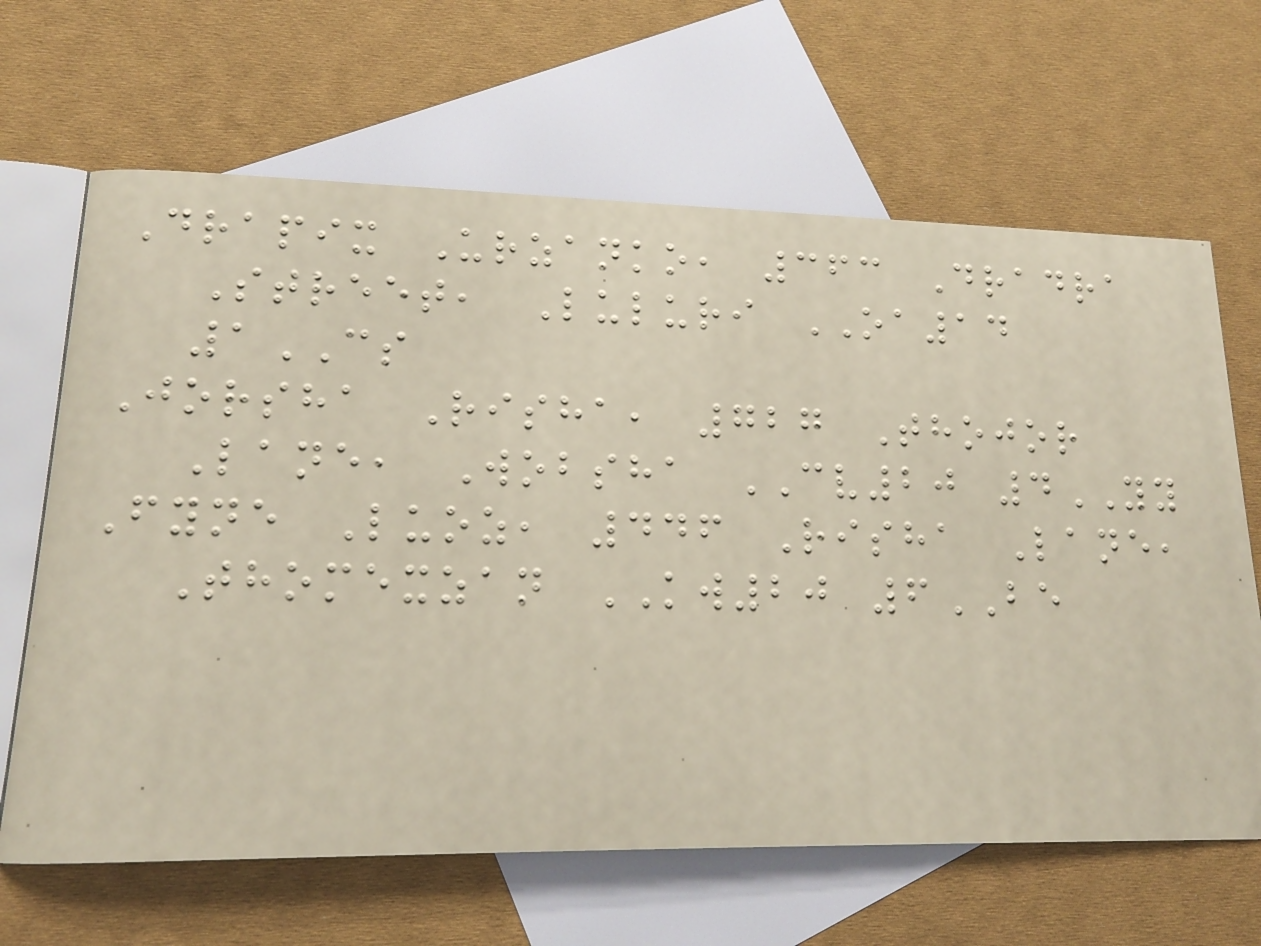Drapix Urzanko, 363 Dradra
Street, Luluri OA14
1CS
Jorsha Risha, 727 Thojor
Lane, Wobsha CV20 4YY
Fyne Luoz, 446 Risha Lane,
Thomexzan KW20 6BE
